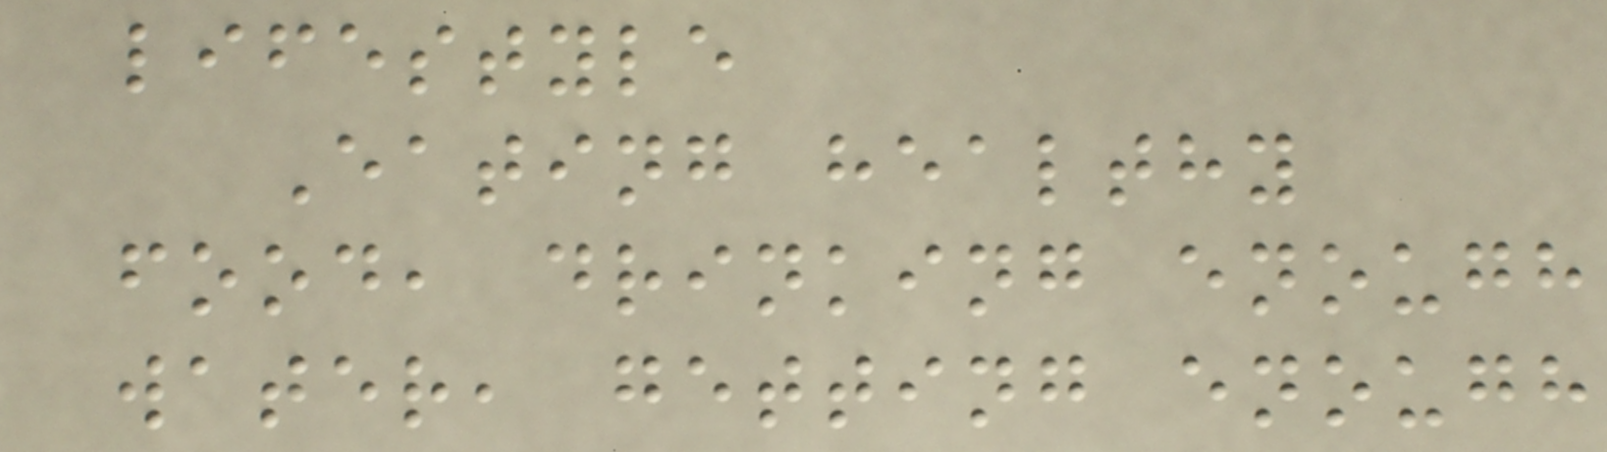lifestyle
Eating healthy
food, drinking enough
water, getting enough
